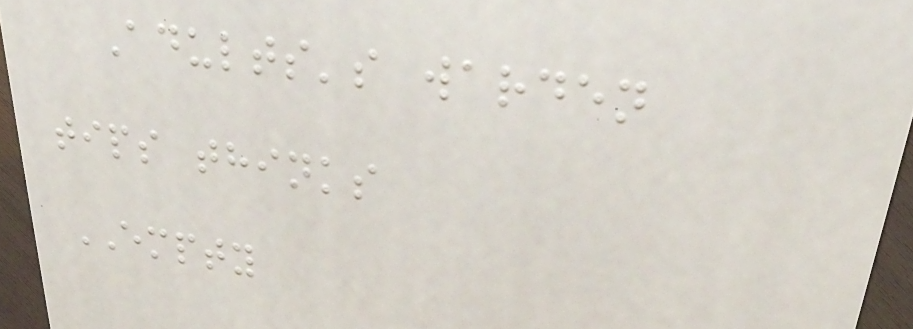Adults's warden
tips thinks
EMPTY
